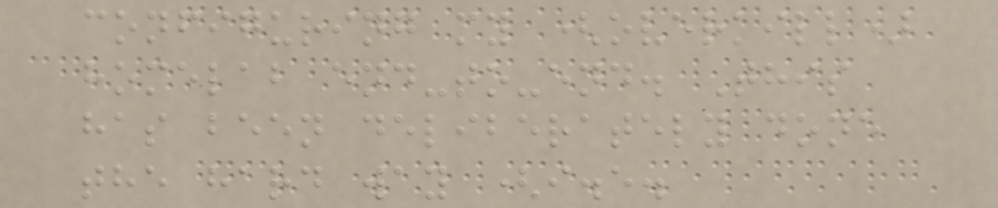configuring my (overkill)
homelab end-to-end. This
has been deliberately done
the hard way (i.e.
